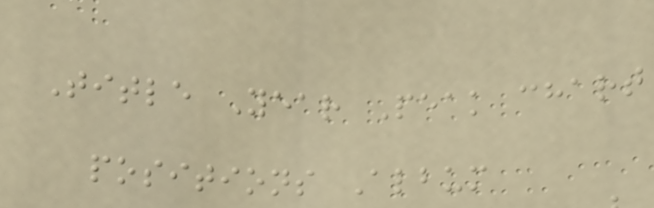Title Year Peak chart
positions Album
